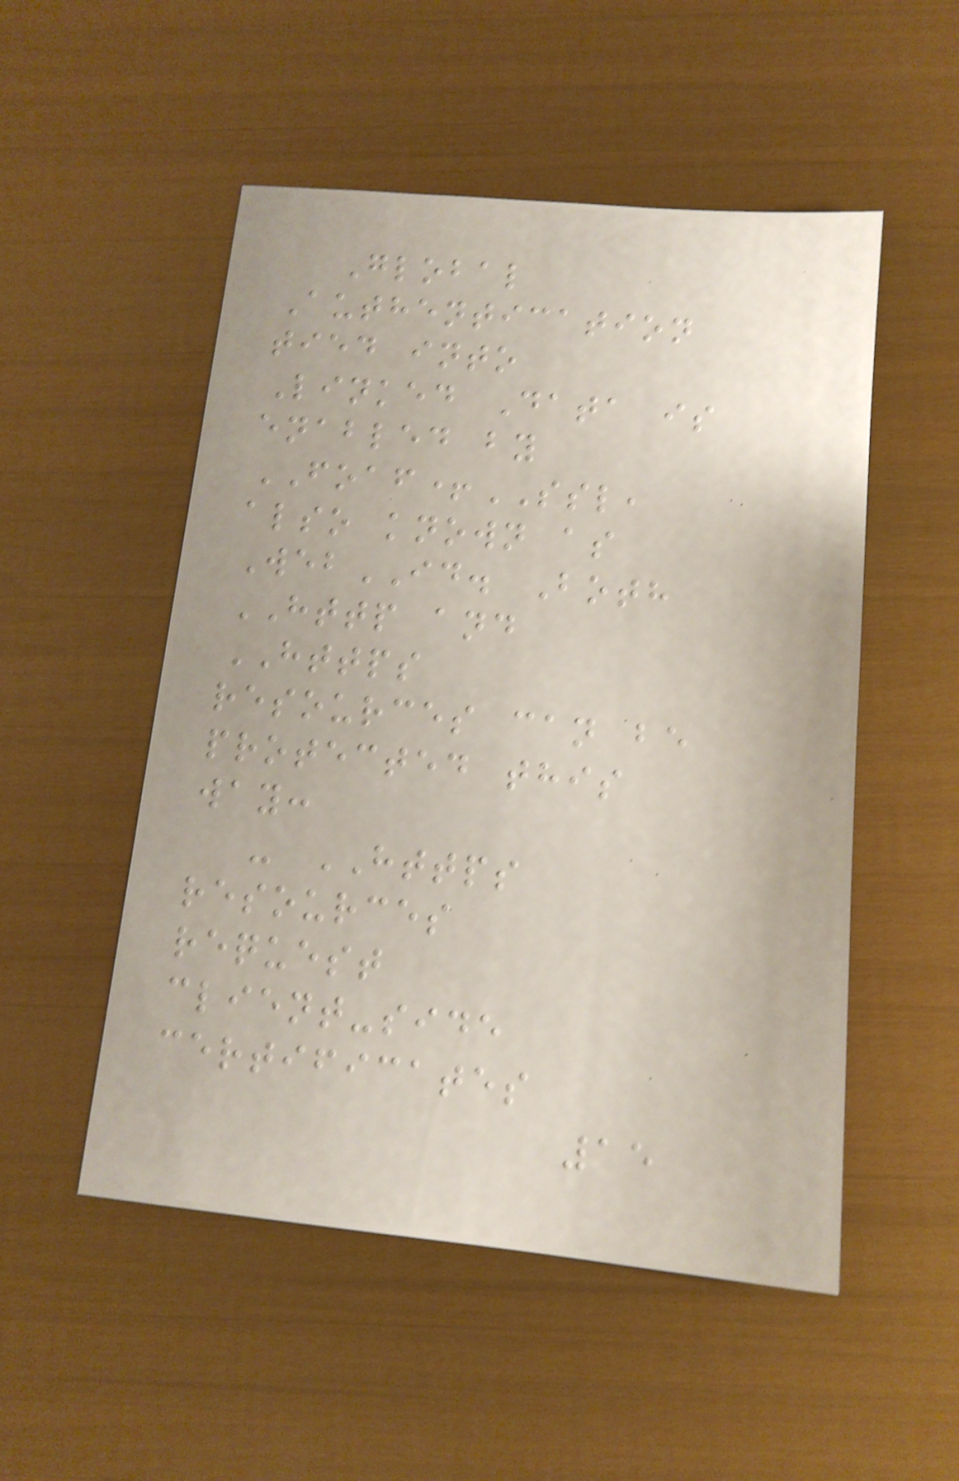Global
Authentication
tied into
Linked Data is
enabled by
FOAF+SSL,
also known as
WebID. Both
HTTP and
HTTPS
resources can be
protected this
way:
- HTTPS
resources
request
client-side
certificates
15
